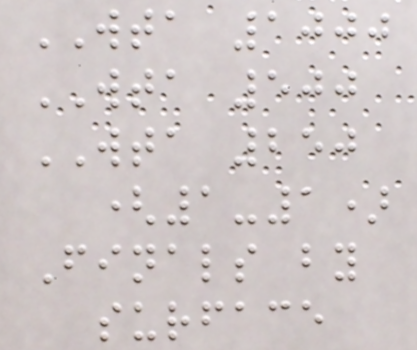WTA 1000
WTA 500
WTA 250
(1-1)
Finals by
surface
